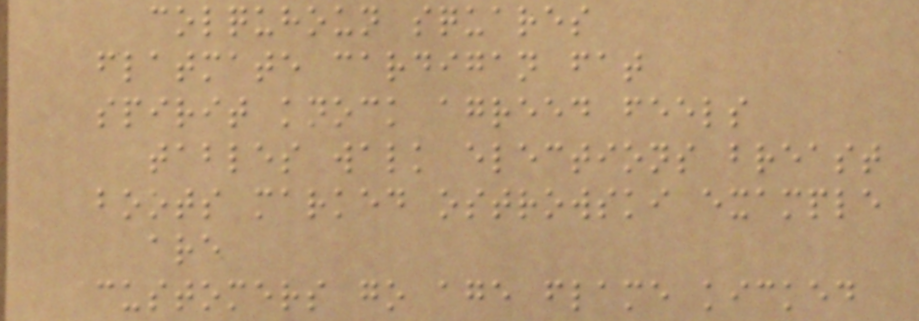colquhoun squares
flatmate cardigan fat
spirit knock agreed feels
tables walk elections breast
boots marked ostrowski example
are
customers go age flame kicked
